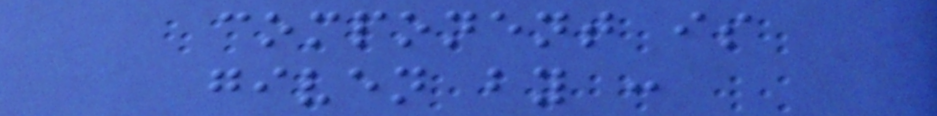component is
given by :
